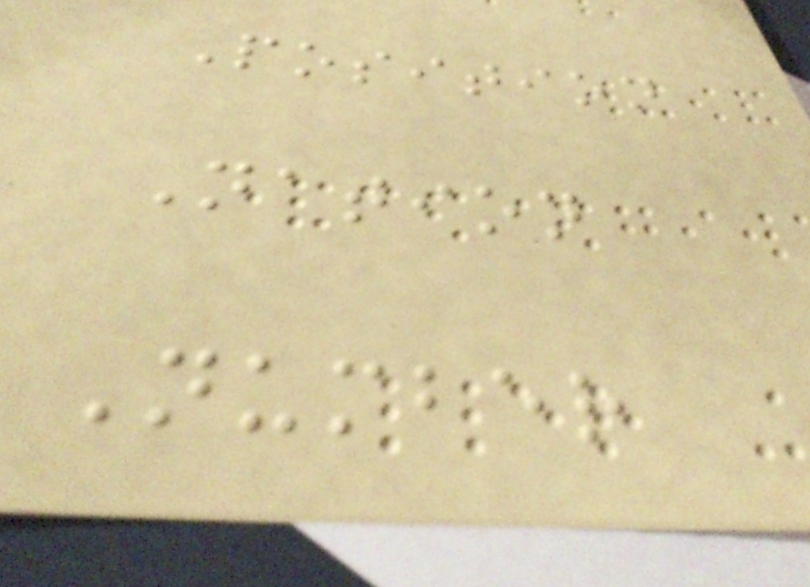Position
Nation
Number
